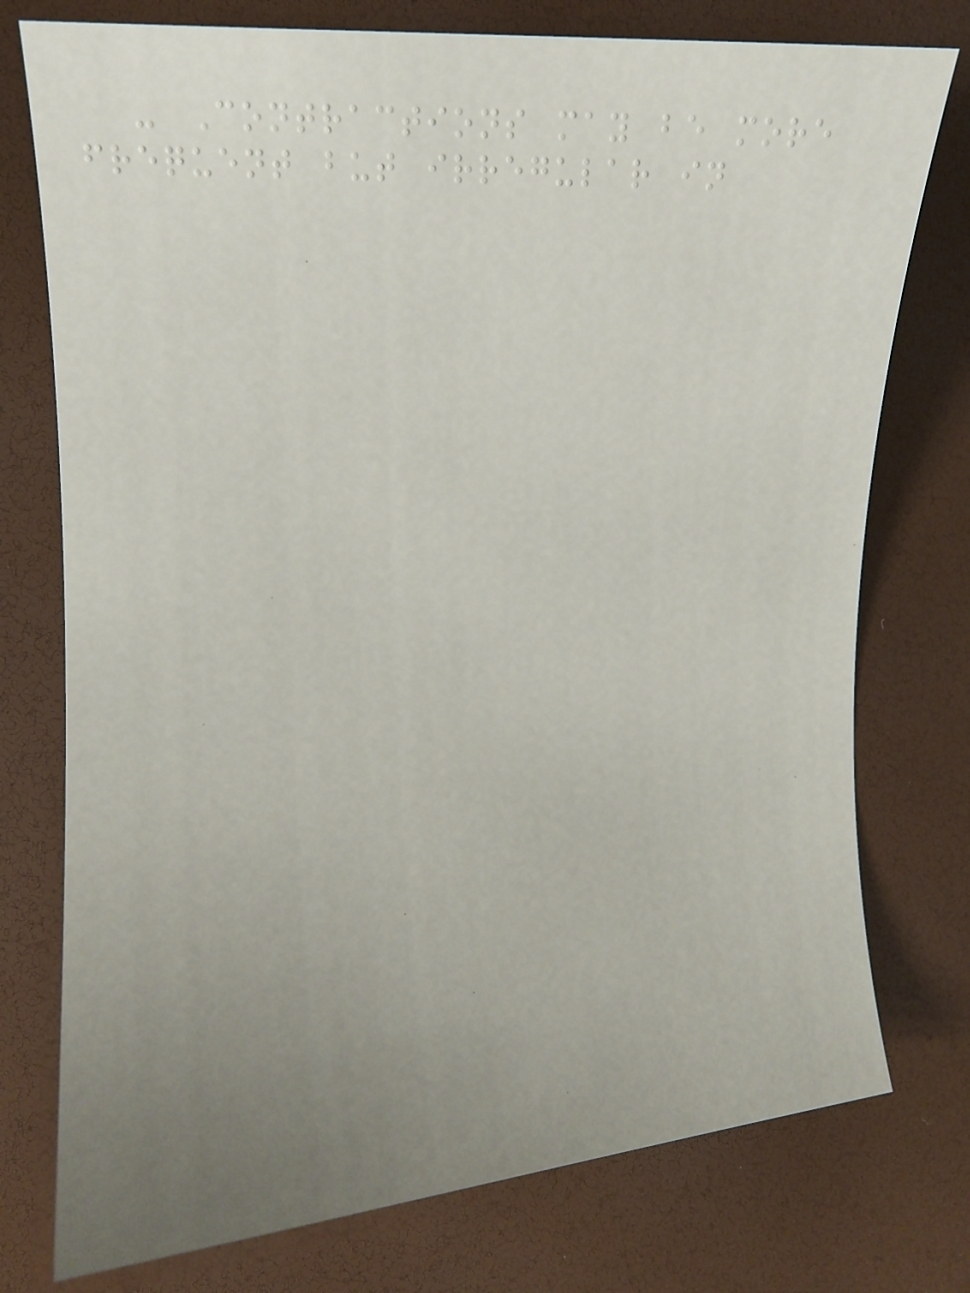- Contractions may be more
frequent but irregular in
